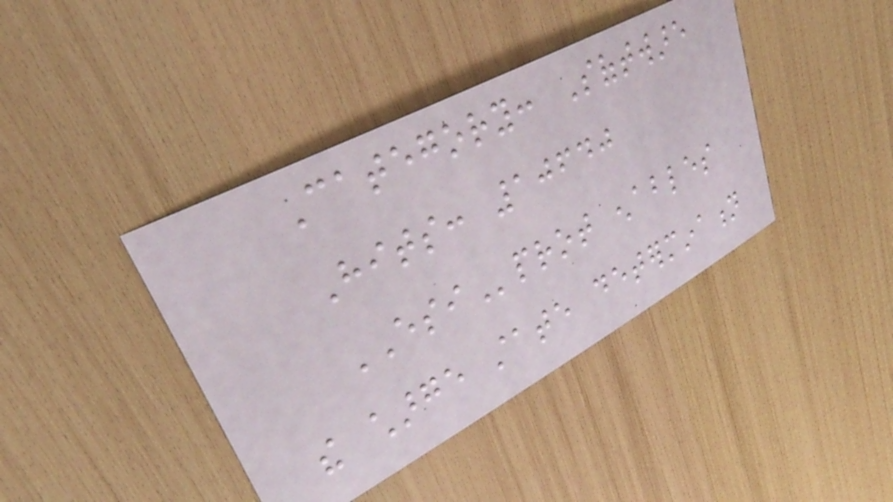Category: Software
Hits: 10640
ESIprot enables
the charge state determination
